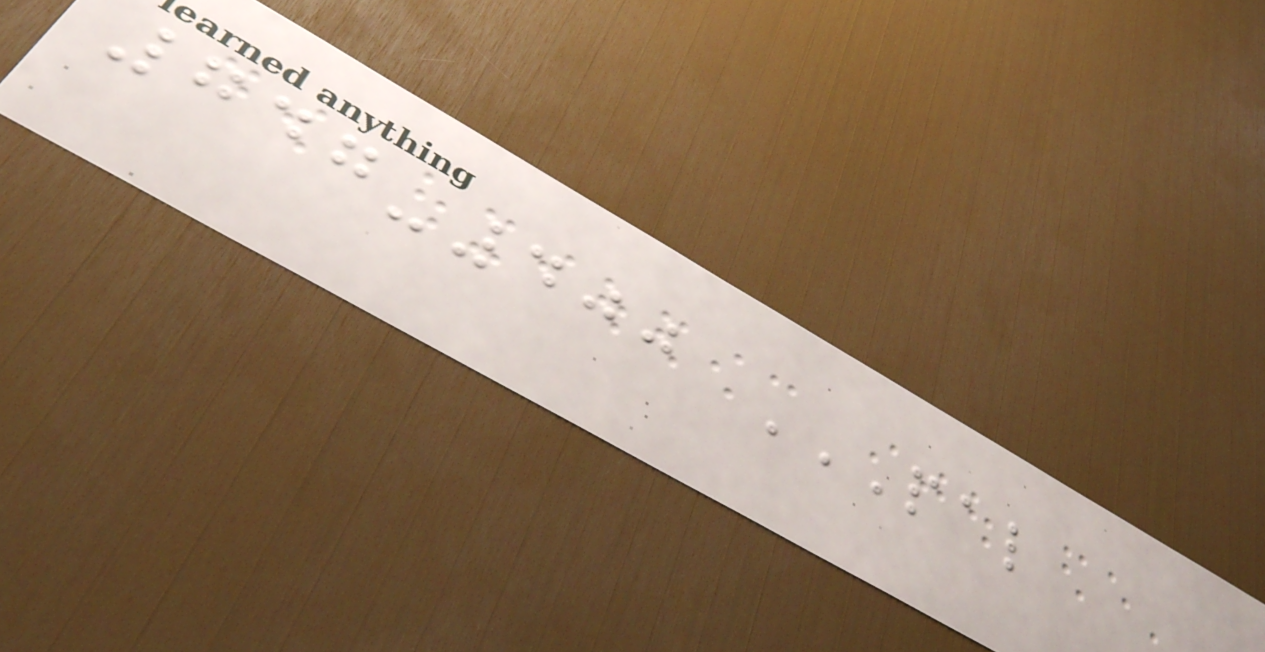747-400 PAL
